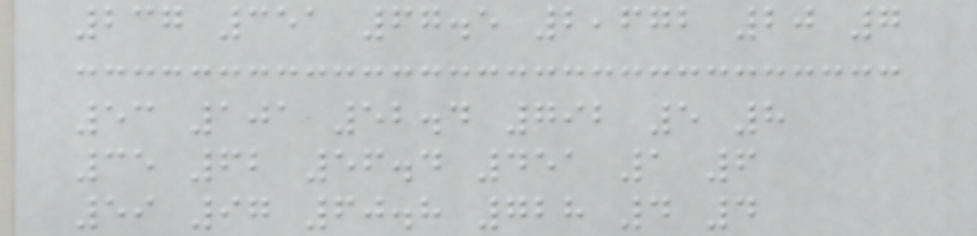237 351 67.5 2,672 20 7
53 101 52.4 792 5 8
35 62 56.4 451 1 6
59 97 60.8 728 4 4
